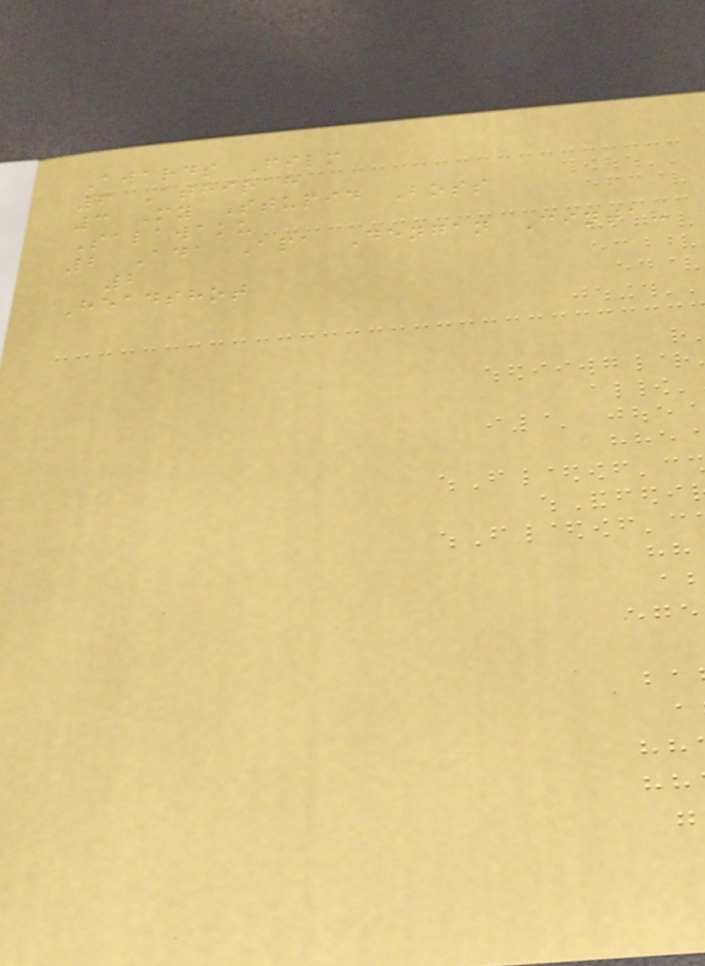Awards Film
6 Athirah
3 My Stupid Boss
Salawaku
2 Ada Apa Dengan Cinta?
2
Headshot
